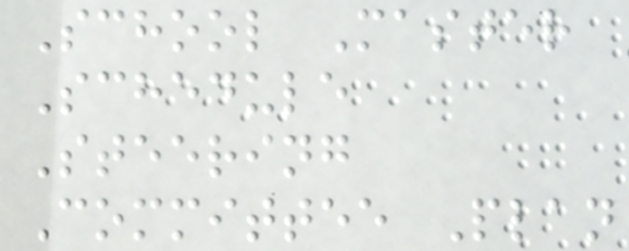School Master
Schedule
Steering
Committee Plan
